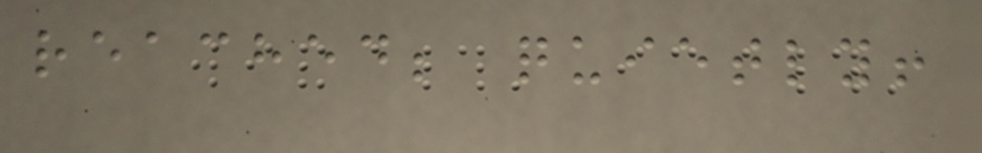reached; quietly!
